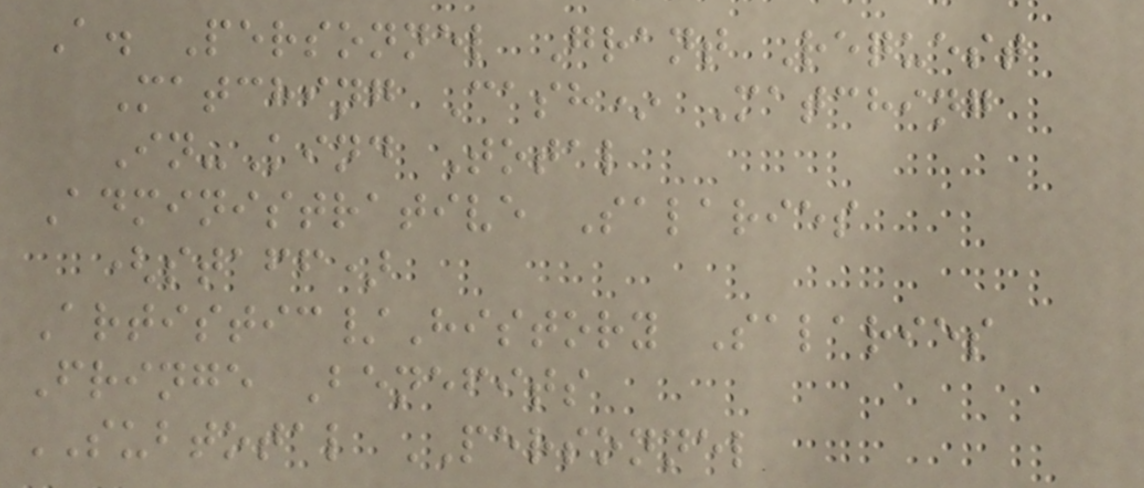A. Personnel Grant Request
Matching Cash* Matching
In-Kind Total
Administrative Salaries
(staff)
Artistic/History Salaries
Fringe Benefits
SUBTOTAL PERSONNEL
